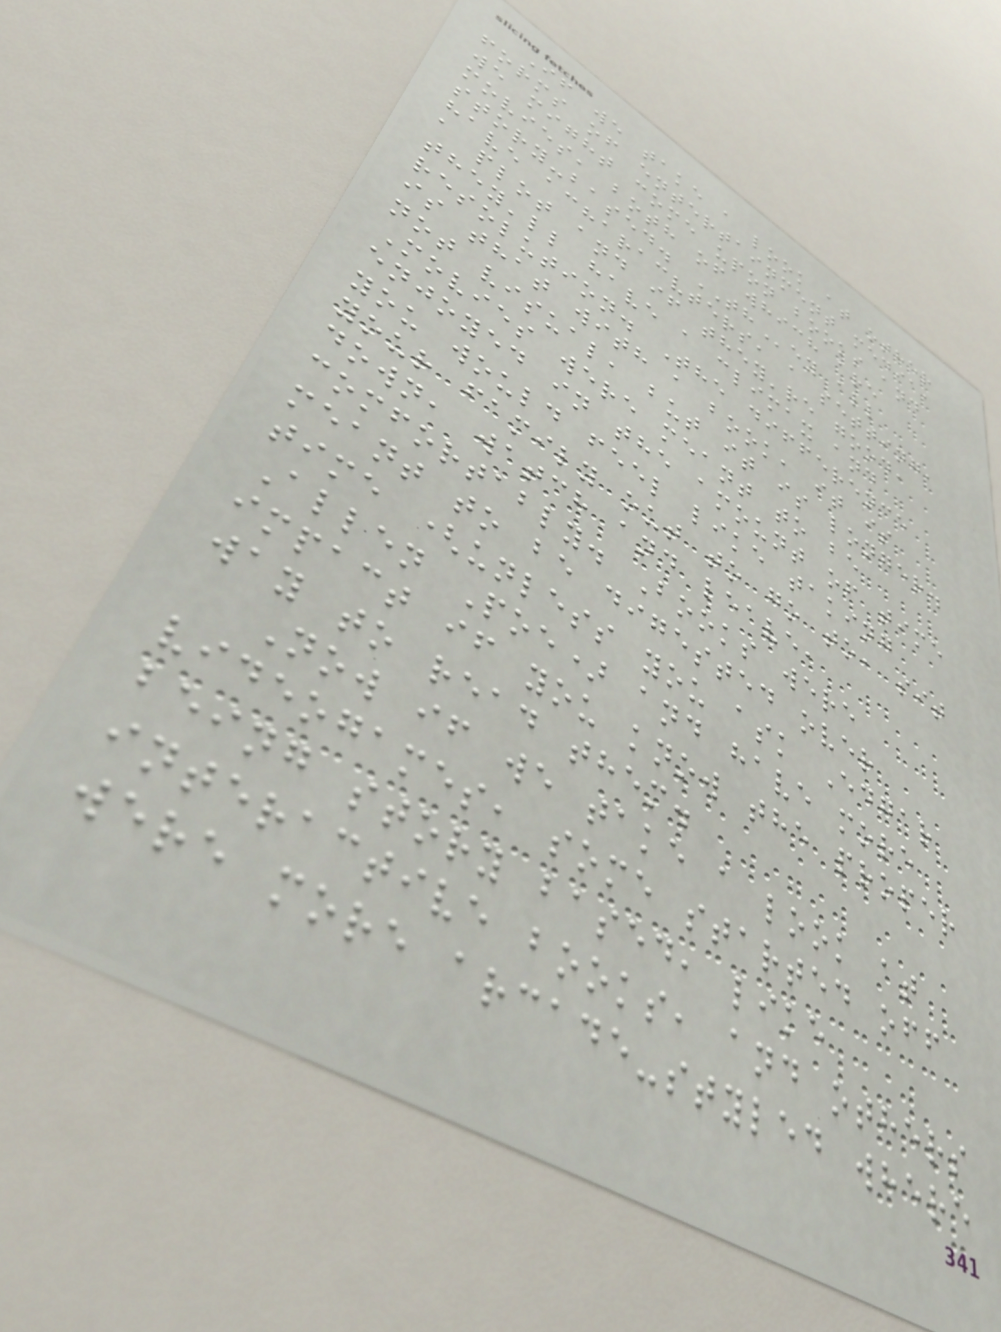If we take a look at other
forms of entertainment media,
we might come upon books and
movies, both of which are
story-based. THey all
have acharacvters, a setting,
a plot and if they're good,
they'll have a climax and
resolution. The difference
is that with a book, it is
not visual, but it is longer.
Movies were meant to be
enjoyed in the amount of time
you would feel like taking
your family out to go to, sit
down, watch and leave,
comfortably. Books were
meant to be digested over
time (unless you ask Edgar
Allen Poe) and have more
impact if you know the proper
way to read them.
Now if we take a look at
videogames, some started off
being story based, like
interactive books, and others
were more arcade-styled where
